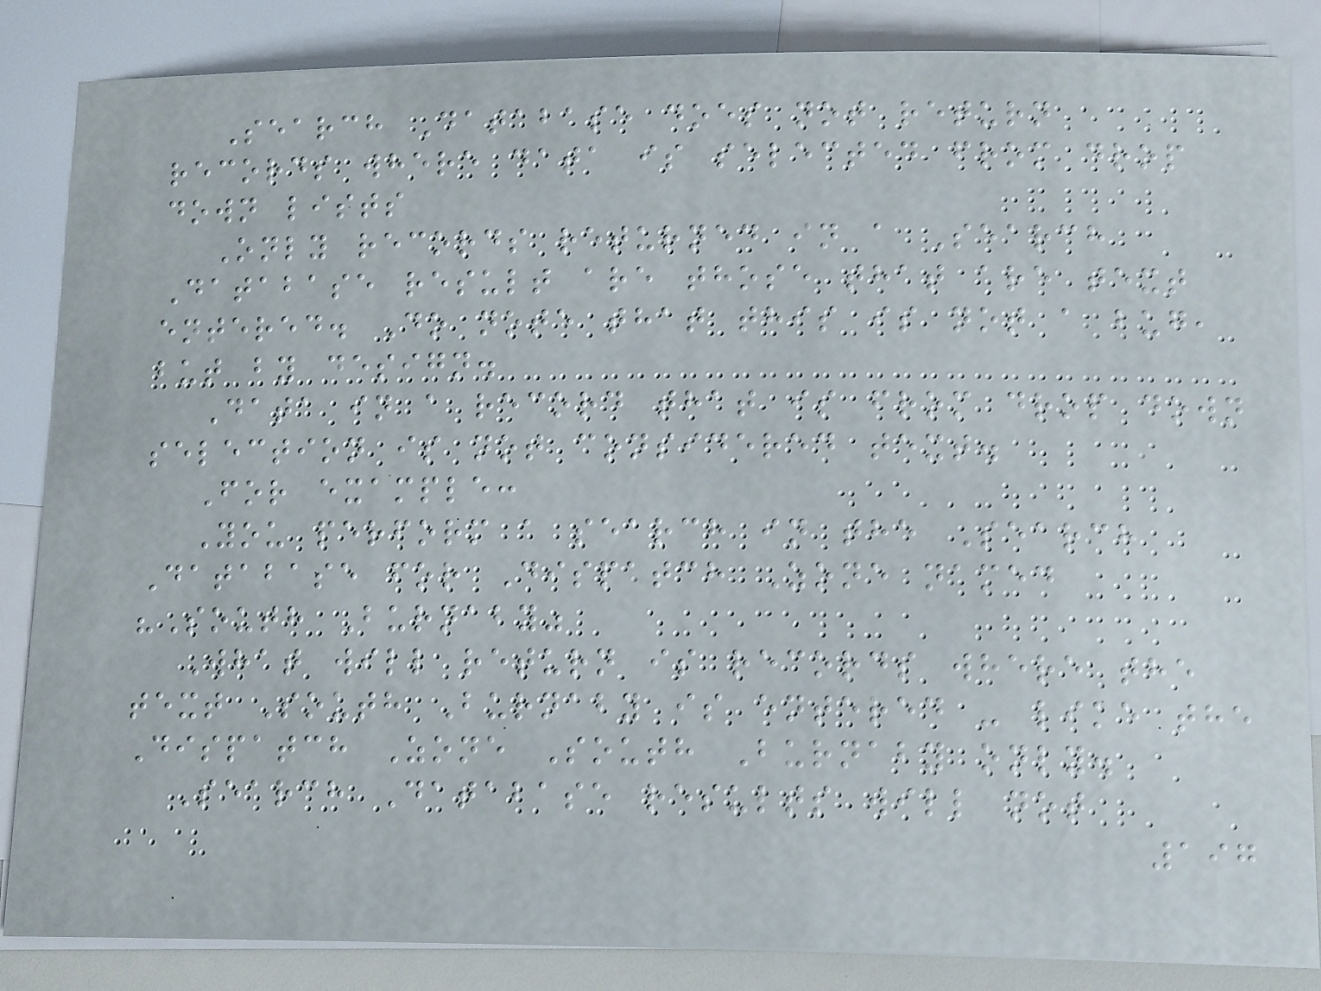Search Database does not return
records where data is selected from drop
down lists
Only records returned in a Search
Database result are those that are text
entered. Do note that this is not a bug,
but by design.
Data in a record that is from drop down
selection is not considered text.
For example:
You perform a search in the Search
Database for Dispatch Zone named
"South Burnaby"
What will return is records where the
text South Burnaby is entered - like the
Dispatch Zone South Burnaby only.
Search Database results will not
197
